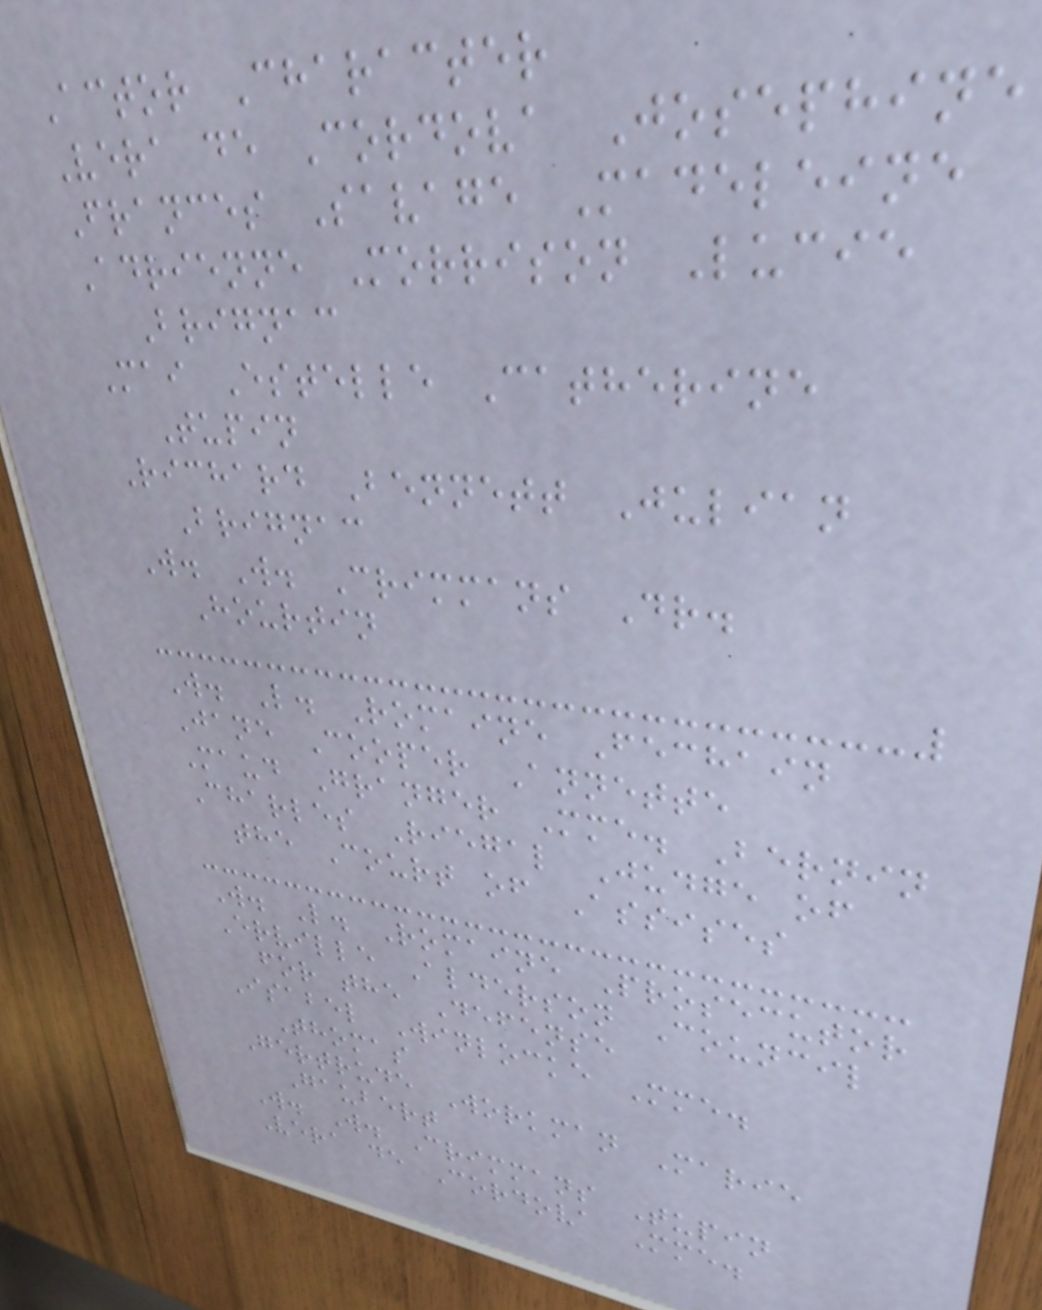Actor Character
Vera de Cordova Josephine
Frances Savage Madeleine
Adrienne Morrison Lucie
Brignac
Mai Estelle Catherine
Tupin
Richard Bennett Julian
Brignac
W. W. Crimmans Dr.
Hourtin
W. L. Romaine Fechain
Jane Cooper Annette
Maud Granger Mme. Bernin
Charles Riegal Judge of
the Court of Assises
W. L. Romaine Prosecutor
Erville Alderson Council
for the Defense
Isabel Winlocke Mme.
Thomas
Gertrude Workman Marie
Gaubert
W. W. Crimmans Tupin
Vera de Cordova Mme.
